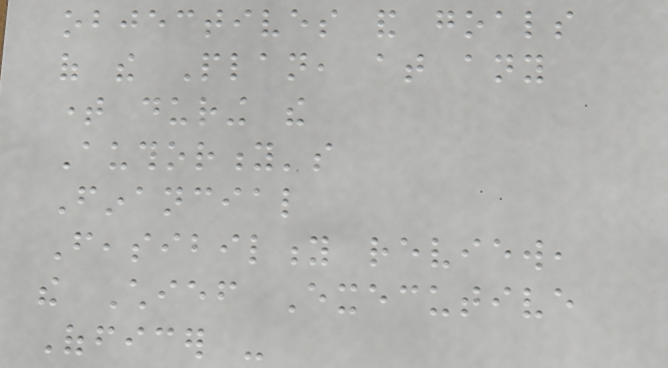objectives and goals
of the Plan, at any
time during the
Authority's
Financial
Feasibility review,
the Chief Executive
Officer -
